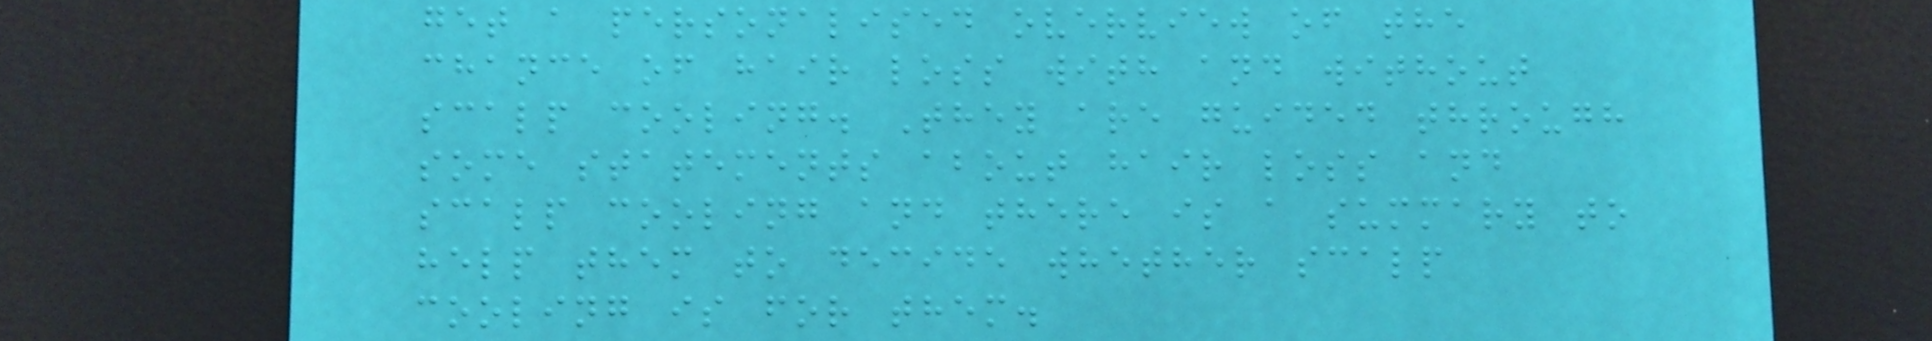get a personalised overview of the
chance of hair loss with and without
scalp cooling. They are guided through
some statements about hair loss and
scalp cooling and there is a summary to
help them to decide whether scalp
cooling is for them.
